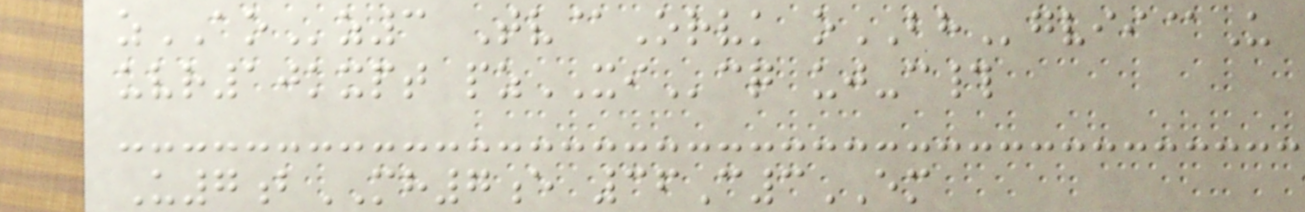zAOz3 Tv@Orvk oBHgvii@U
uvr10kxpt pzXIcq uj-c#
U7bMH7e 36C3EM
